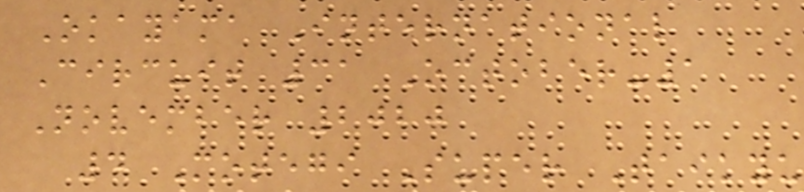Okayama International
Circuit 31 October-1
November 2020
4 Motegi Super Taikyu
